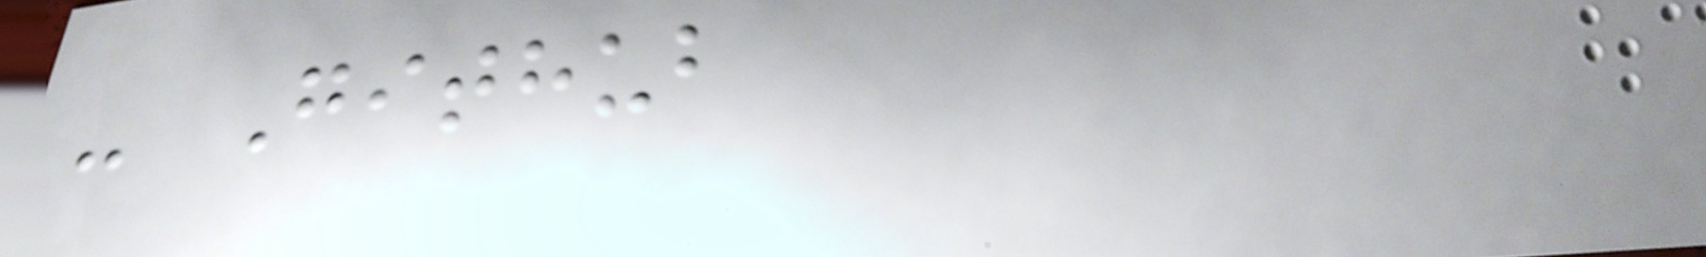- Github
